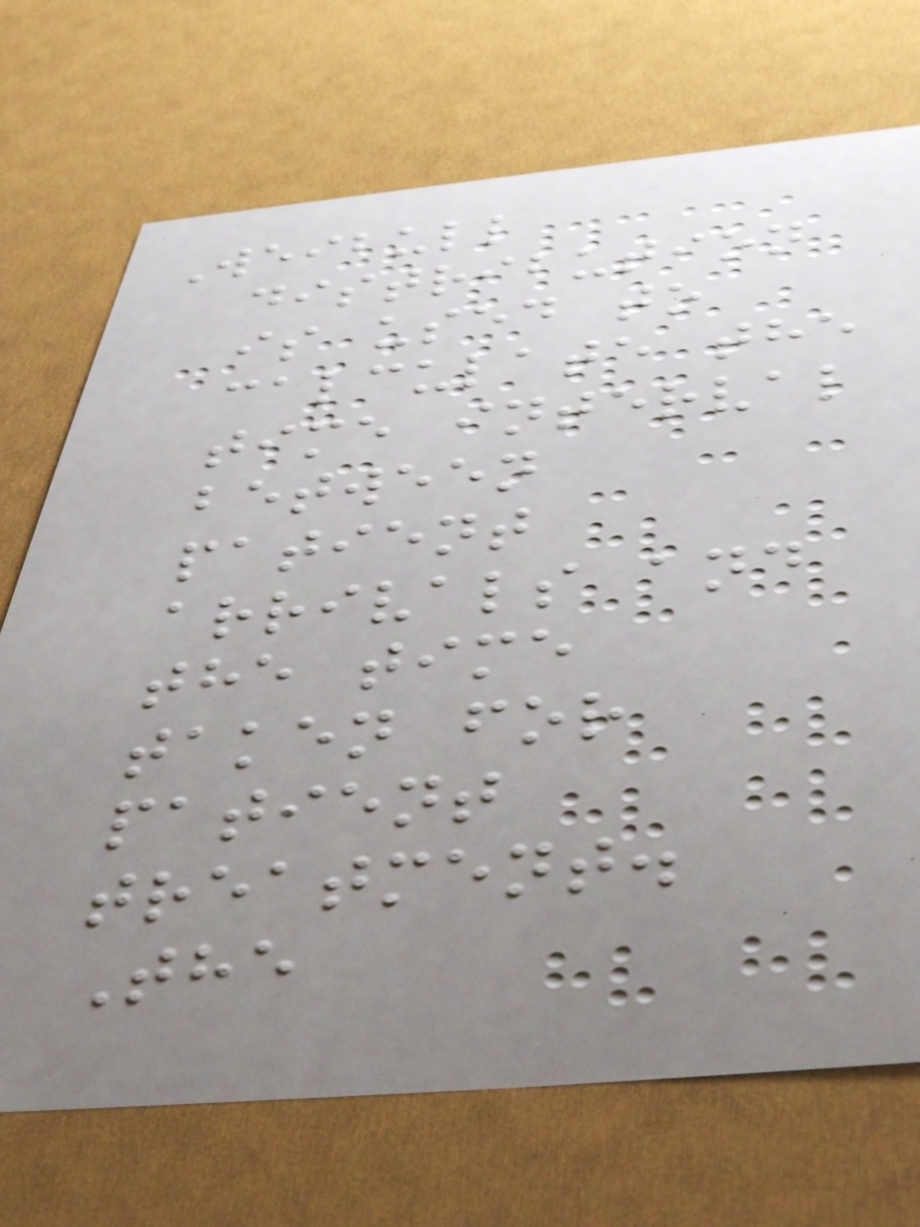Weibull
distribution
is used to
calculate the
time interval
between
patient
arrivals and
the time
taken for
patient
treatment.
The
